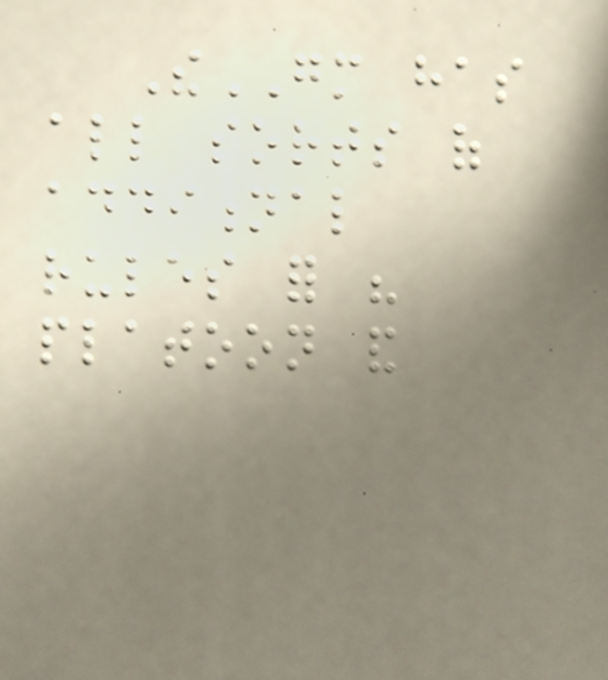TheGM has
all sorts of
additional
rules for his
platoon and
